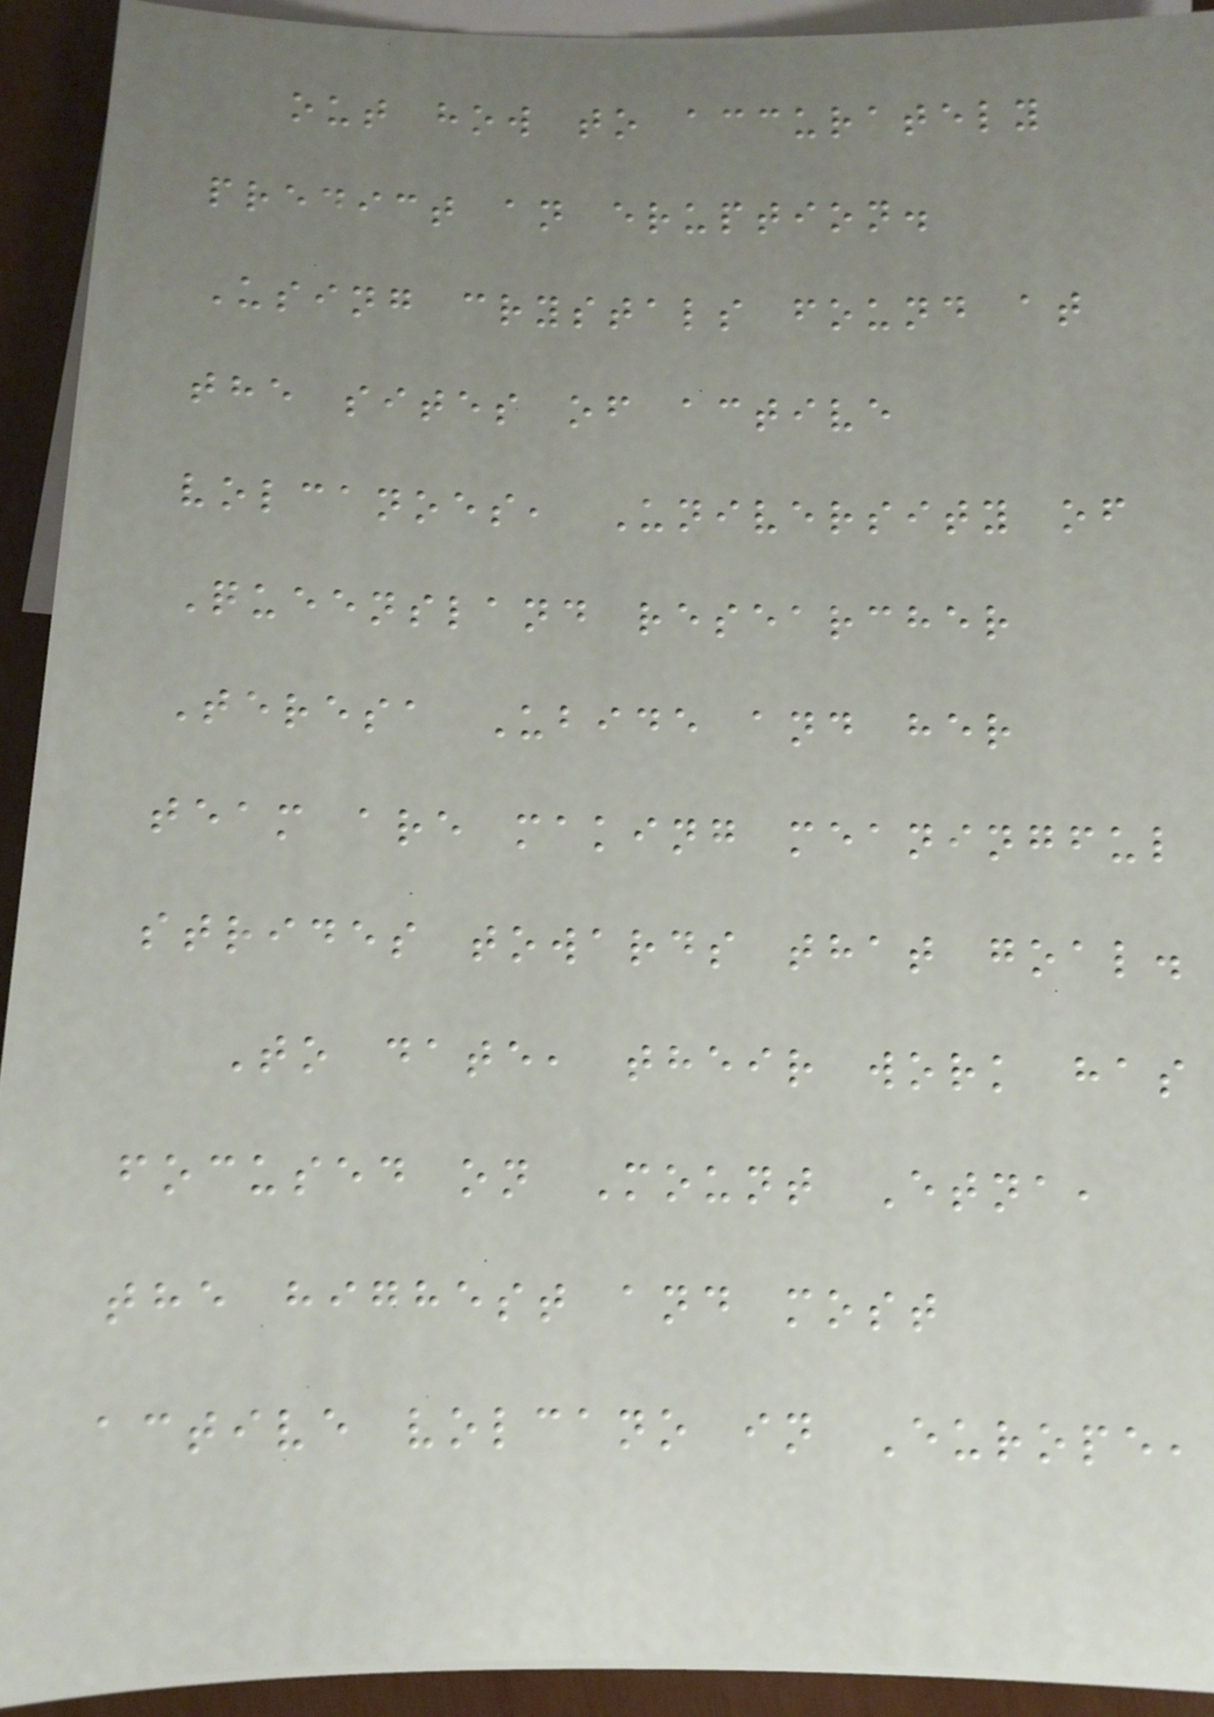out how to accurately
predict an eruption.
Using crystals found at
the sites of active
volcanoes, University of
Queensland researcher
Teresa Ubide and her
team are making meaningful
strides towards that goal.
To date, their work has
focused on Mount Etna,
the highest and most
active volcano in Europe,
